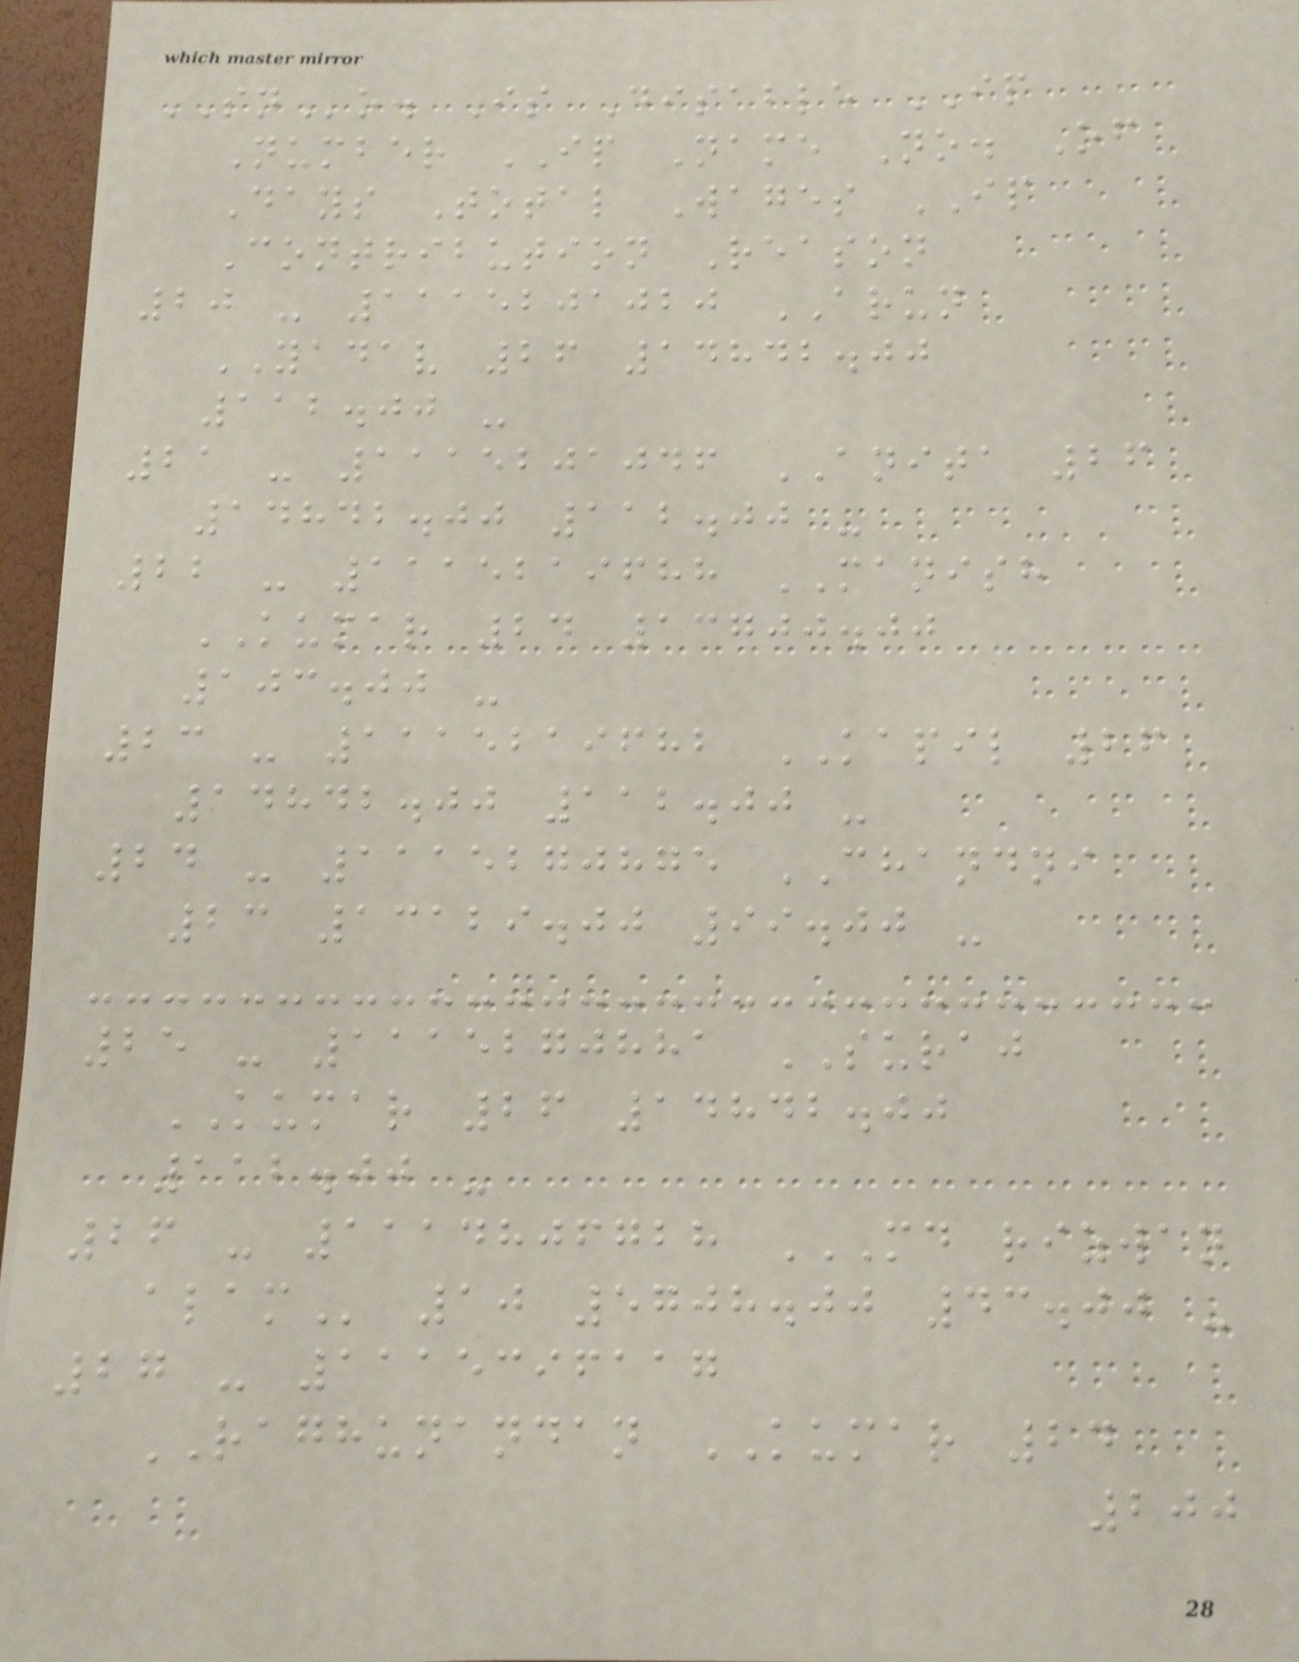SNo. Is Disable IP
Number IP Name No. Of
Days Total Wages IP
Contribution Reason
20 - 1115201020 ARUN
YADAV 26 14842.00
112.00 -
21 - 1115201046 ANITA 26
14842.00 112.00 -
22 - 1115219688 MANISH
KUMAR 24 13700.00
103.00 -
23 - 1115219682 KAPIL 26
14842.00 112.00 -
24 - 1115270875 CHANDNI
23 13129.00 99.00 -
25 - 1115270881 SURAJ
KUMAR 26 14842.00
112.00 -
26 - 1114806728 MD RIZWAN
ALAM 10 5708.00 43.00 -
27 - 1115396117
RAGHUNANDAN KUMAR 24
200
